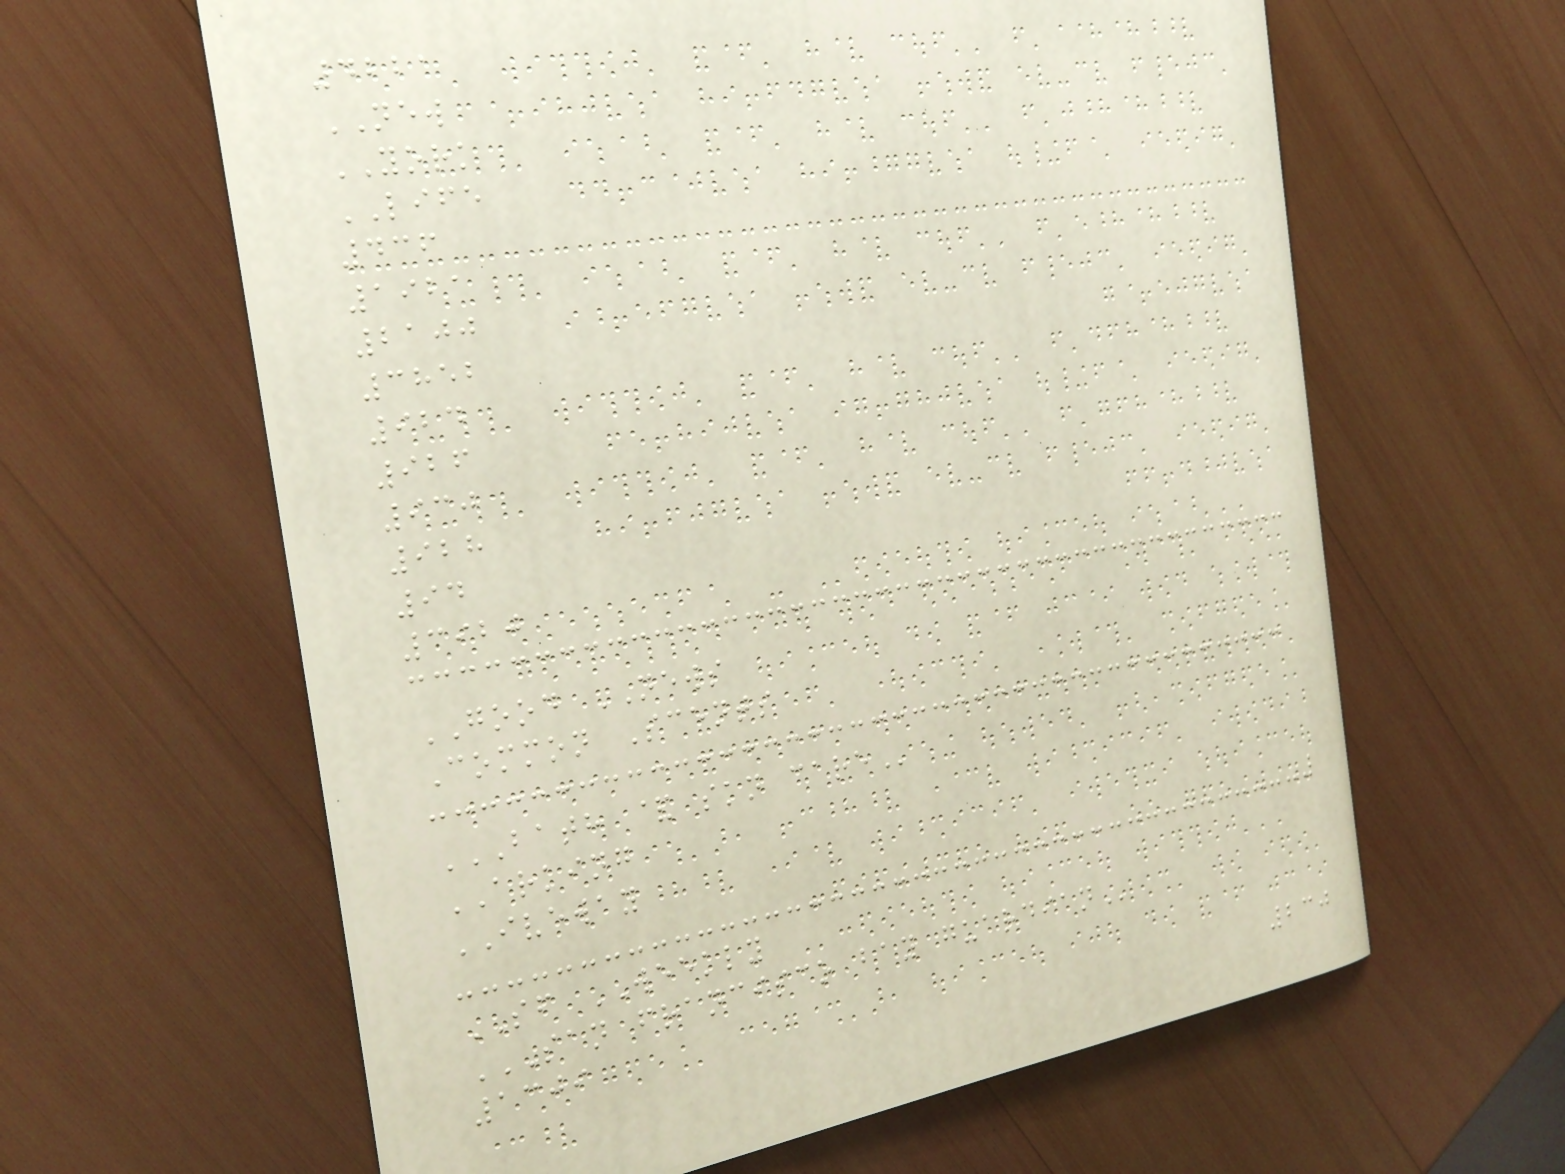4221
NEW
YORK
LIFE
436
1921
2100
3852
924
926
930
928
94
3920
GOOD NEWS
Common Scents
BATH & SKN CARE
ARKING
IVEWAY
SF WEEKLY
SAN FRANCISCO BAY GUARDIAN
1309
230
